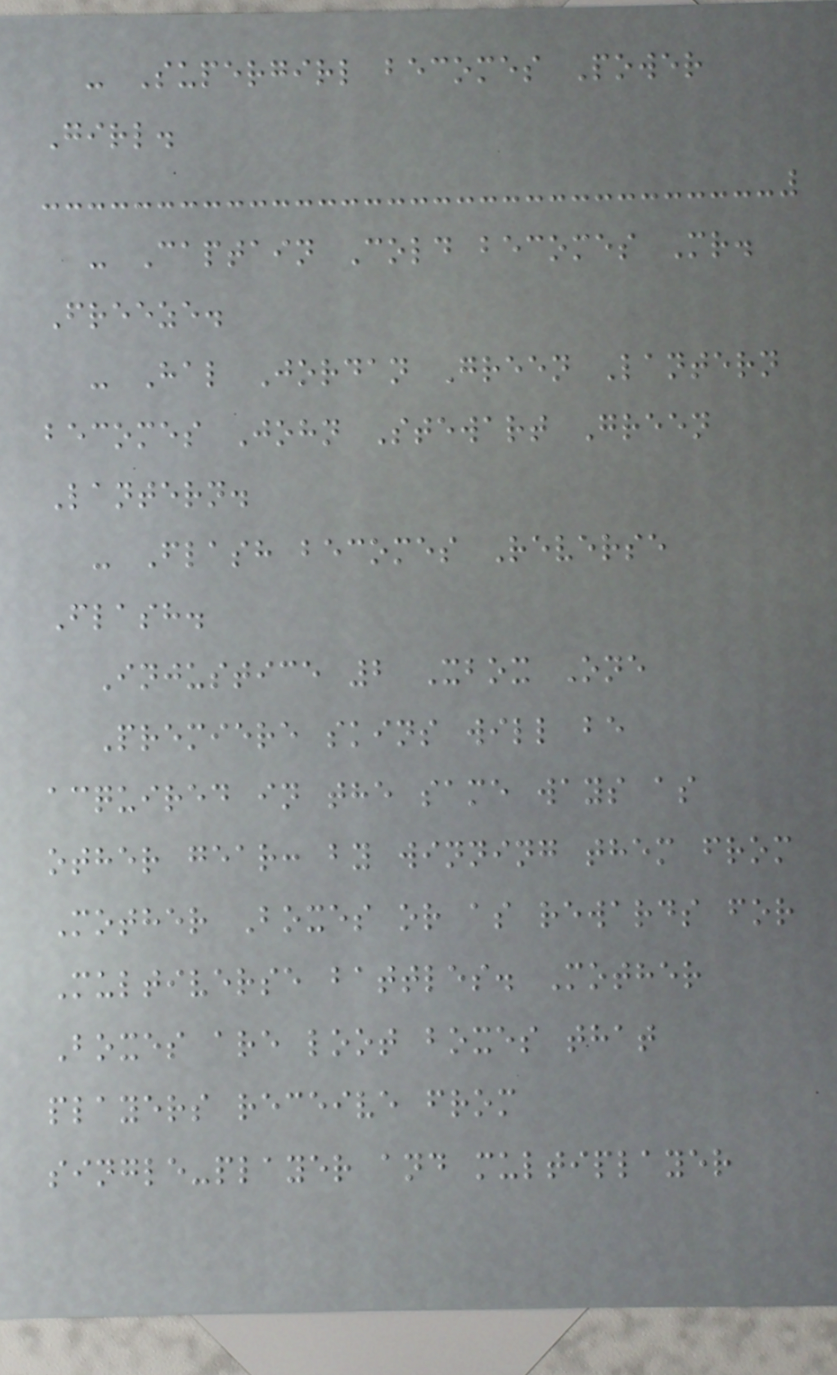- Supergirl becomes Power
Girl.
- Captain Cold becomes Mr.
Freeze.
- Hal Jordan Green Lantern
becomes John Stewart Green
Lantern.
- Flash becomes Reverse
Flash.
Injustice 2 Xbox One
Premiere skins will be
acquired in the same ways as
other gear: by winning them from
Mother Boxes or as rewards for
Multiverse battles. Mother
Boxes are loot boxes that
players receive from
single-player and multiplayer
